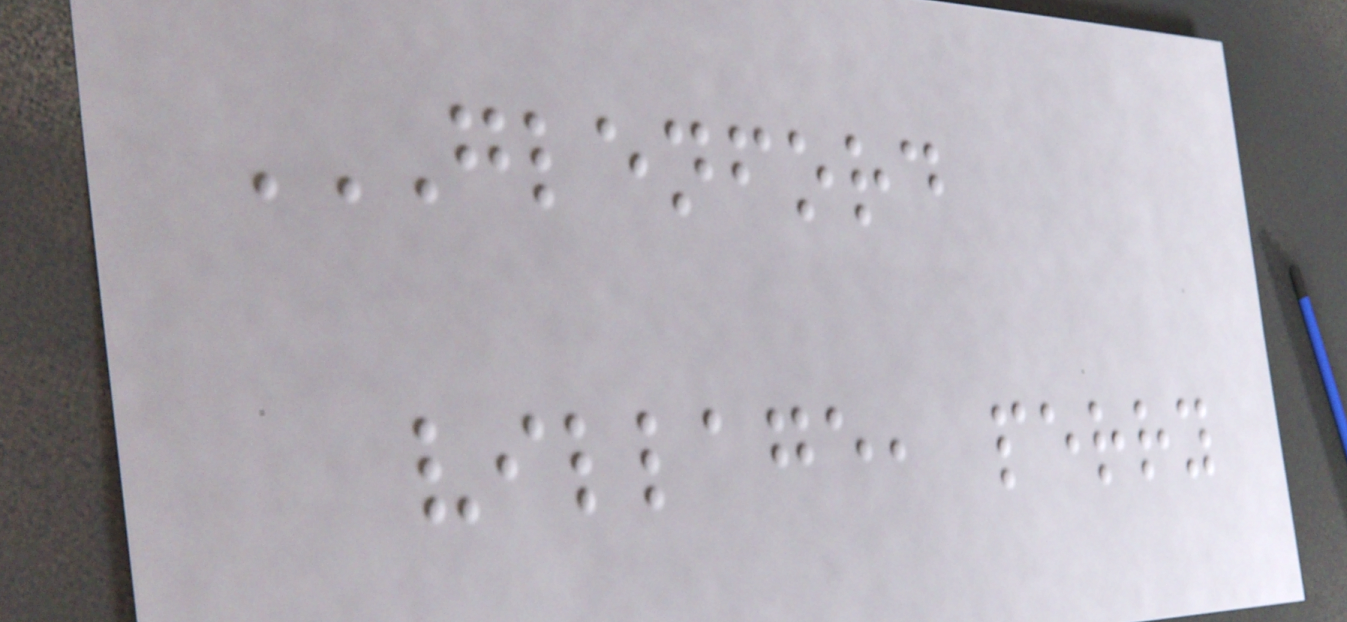GLENFORD
VILLAGE, PERRY
